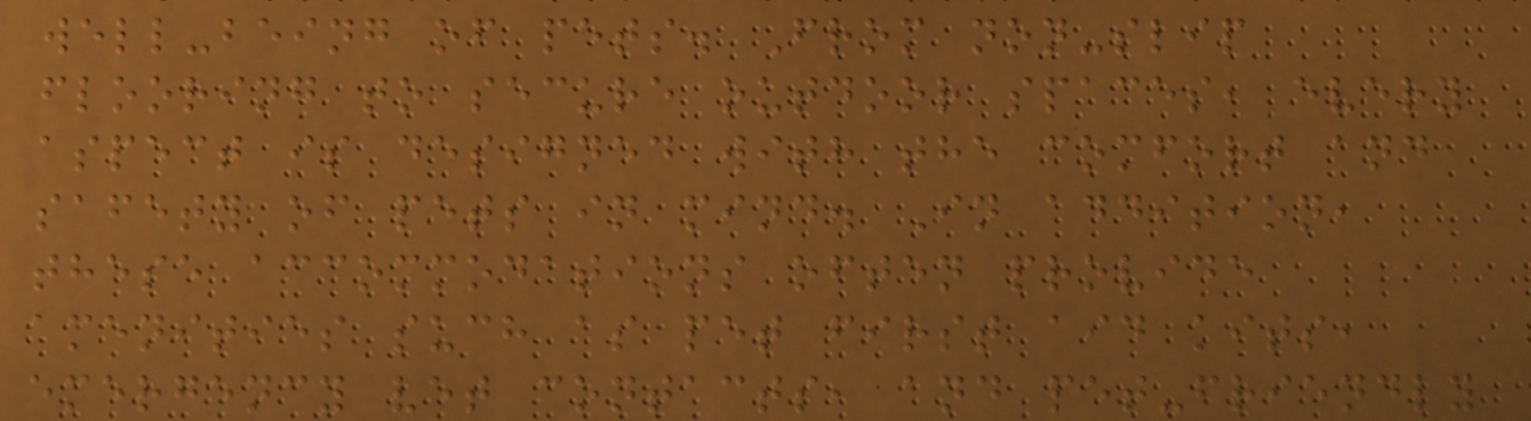well-being of pets. From non-slip
flooring to secure outdoor spaces, every
aspect is designed with the comfort and
safety of pets in mind. In addition,
these accommodations often provide
amenities such as pet first aid kits,
emergency vet contacts, and pet-friendly
